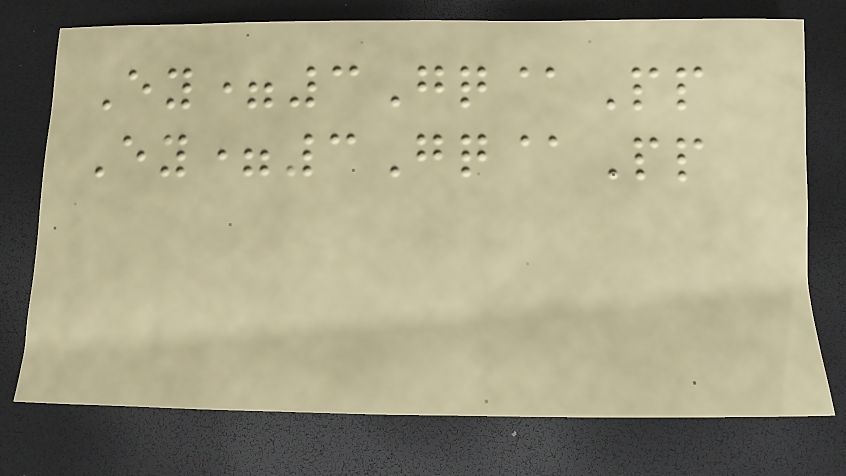Ey=3Gq@Pp
Ey=3Gq@Pp
